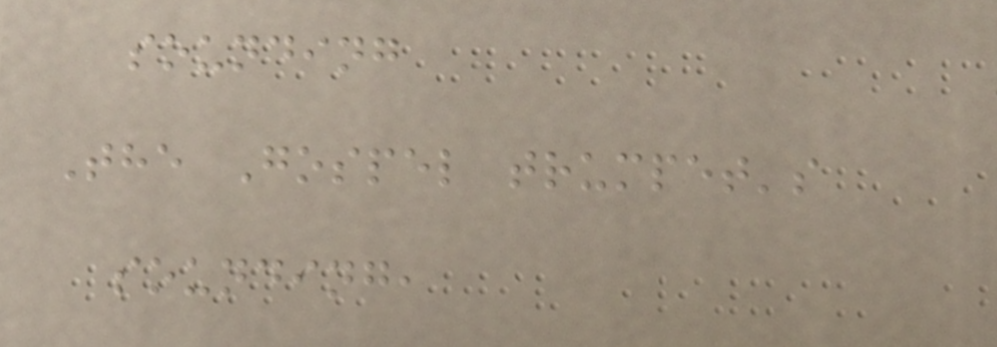sounding
The Gospel trumpet's
sounding,
